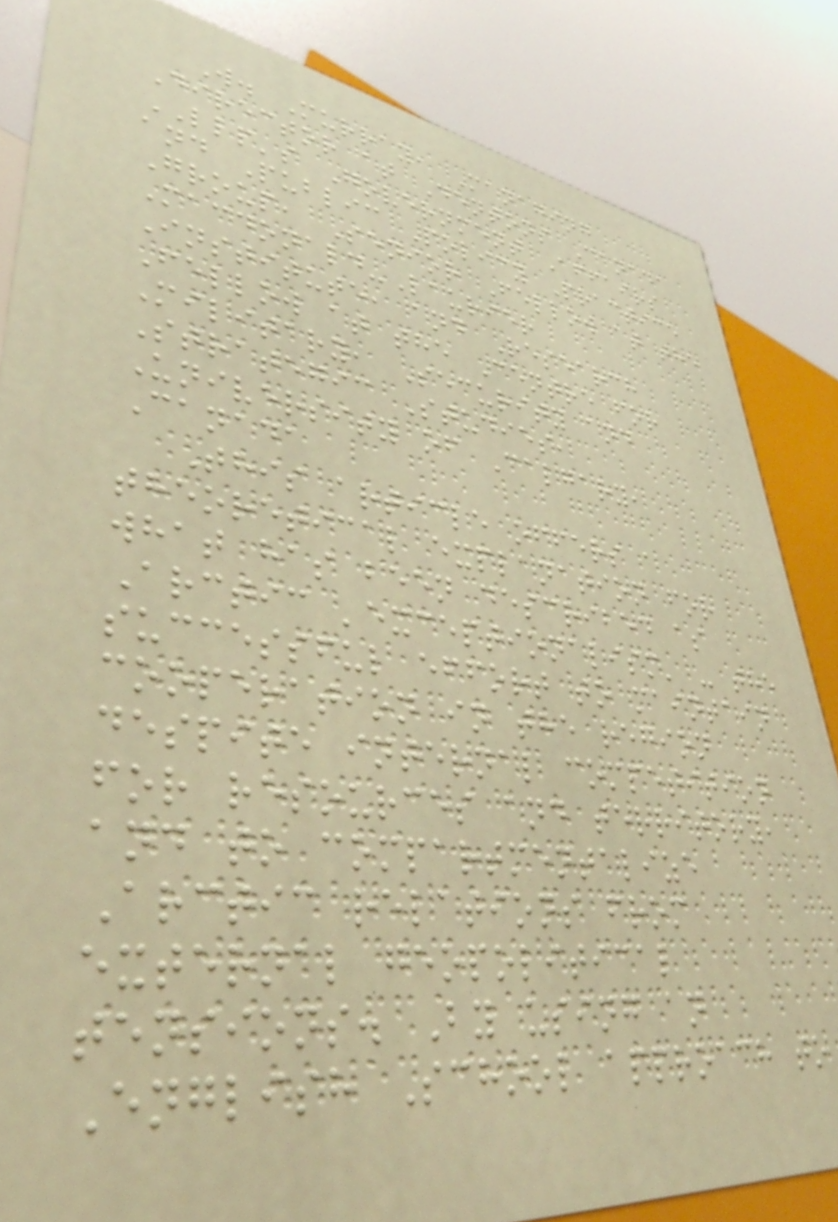W. Murray, Managing
Director at Dentons Canada
LLP's Government Affairs
and Public Policy Practice
Group, Senior Fellow at the
Macdonald-Laurier
Institute, and Research
Fellow at the Centre for
Military, Security and
Strategic Studies,
University of Calgary,
Canada
This article offers a
theoretical explanation for
what has been described as
Arctic 'exceptionalism' - the
successful effort to maintain
cooperation in the region
despite internal competition
for resources and territory,
and to compartmentalize
Arctic relations from
external geopolitical
tensions. By using an
English School approach to
